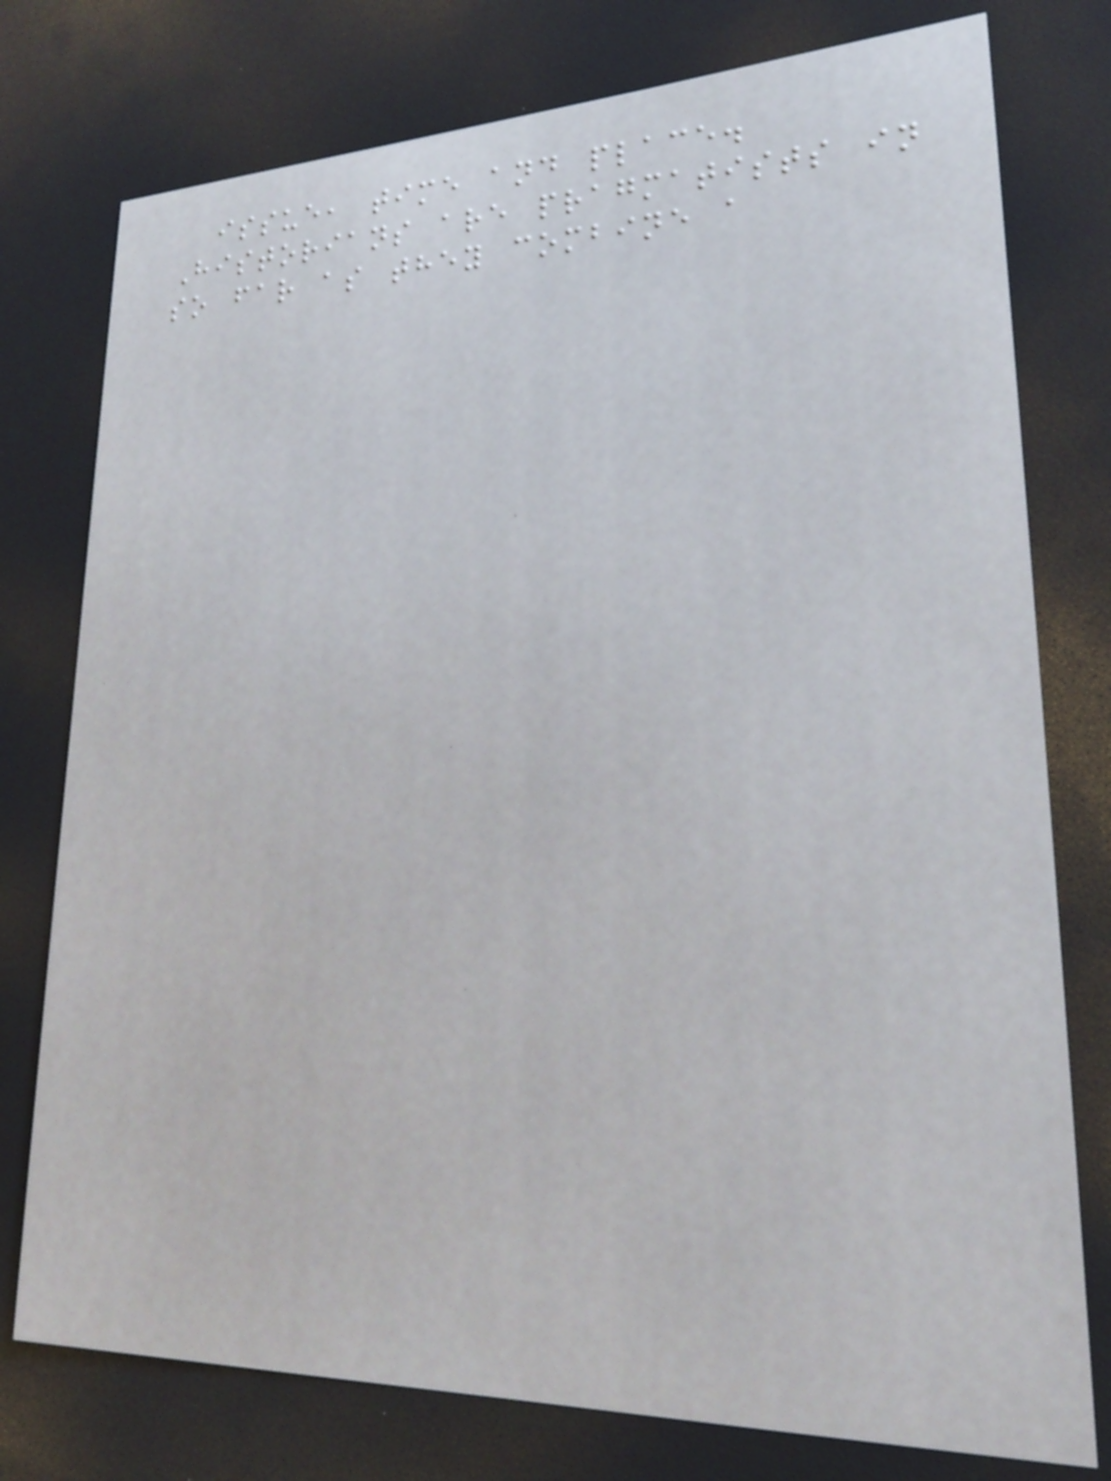issue, time and place.
Historians are pragmatists in
so far as they combine a
